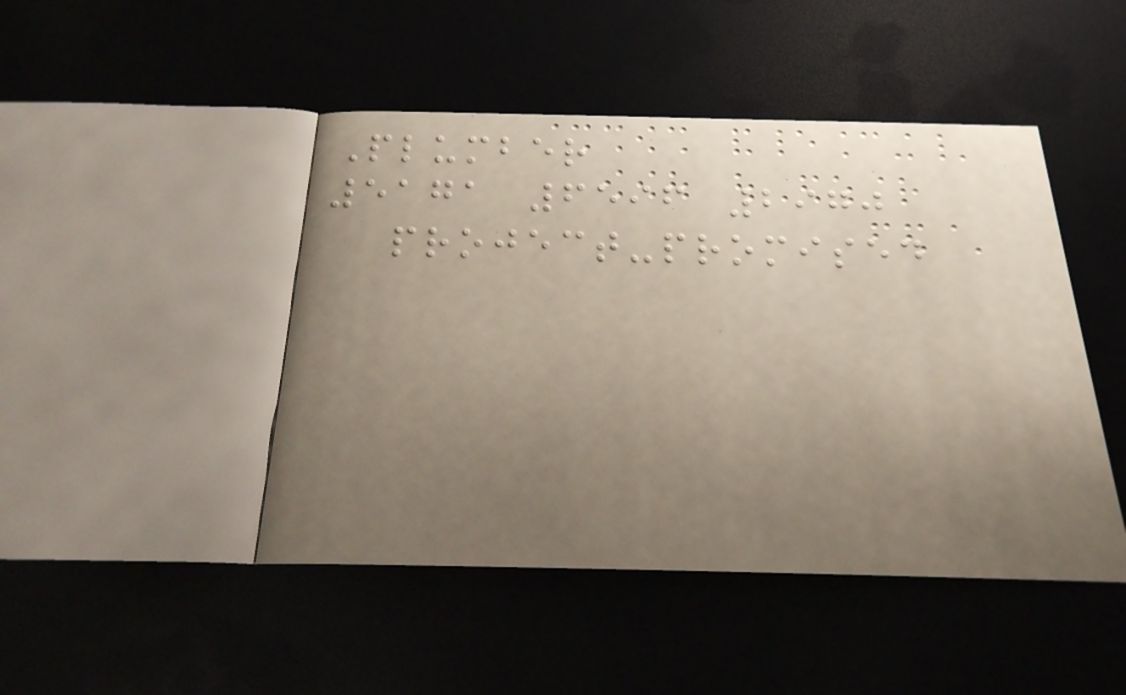Plumber
5171 6596 2970
project-promised
